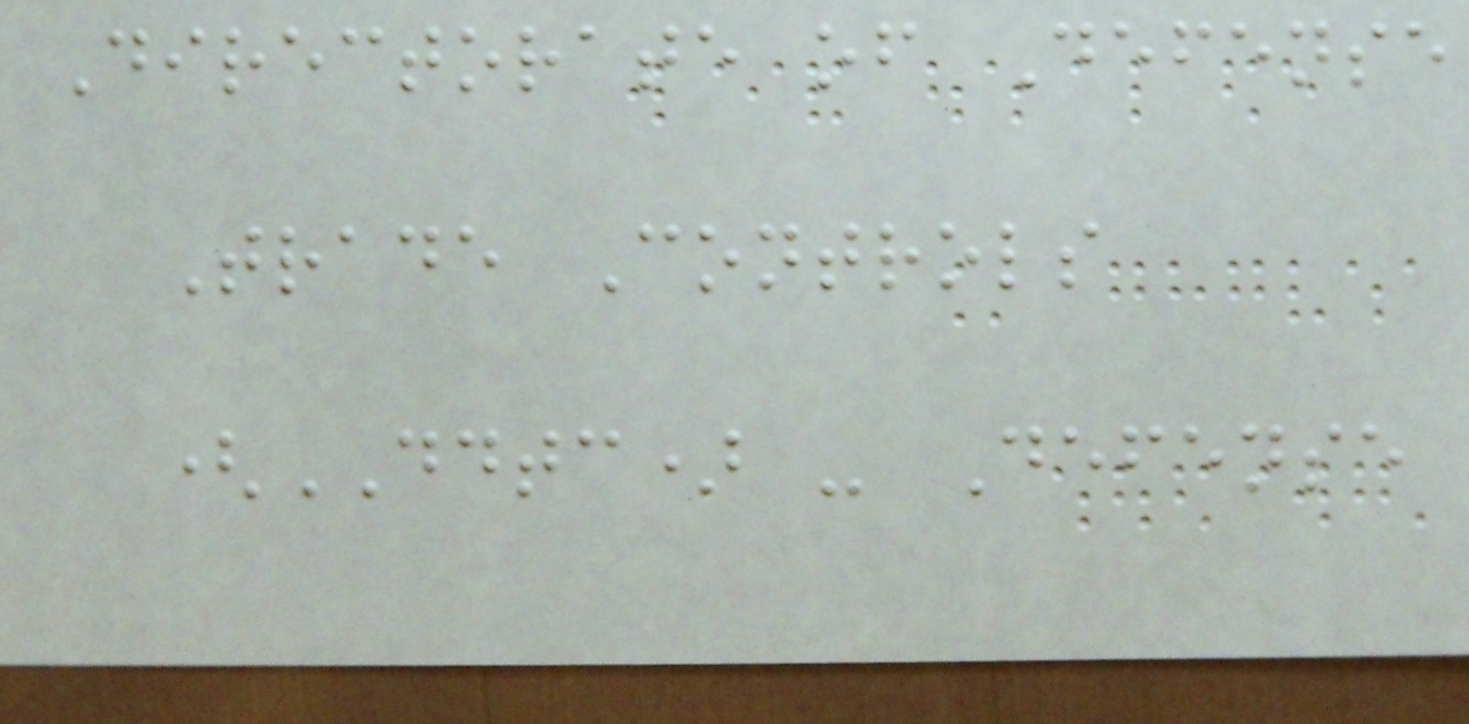Directorate of Defense
Trade Controls
(DDTC) - Defense
